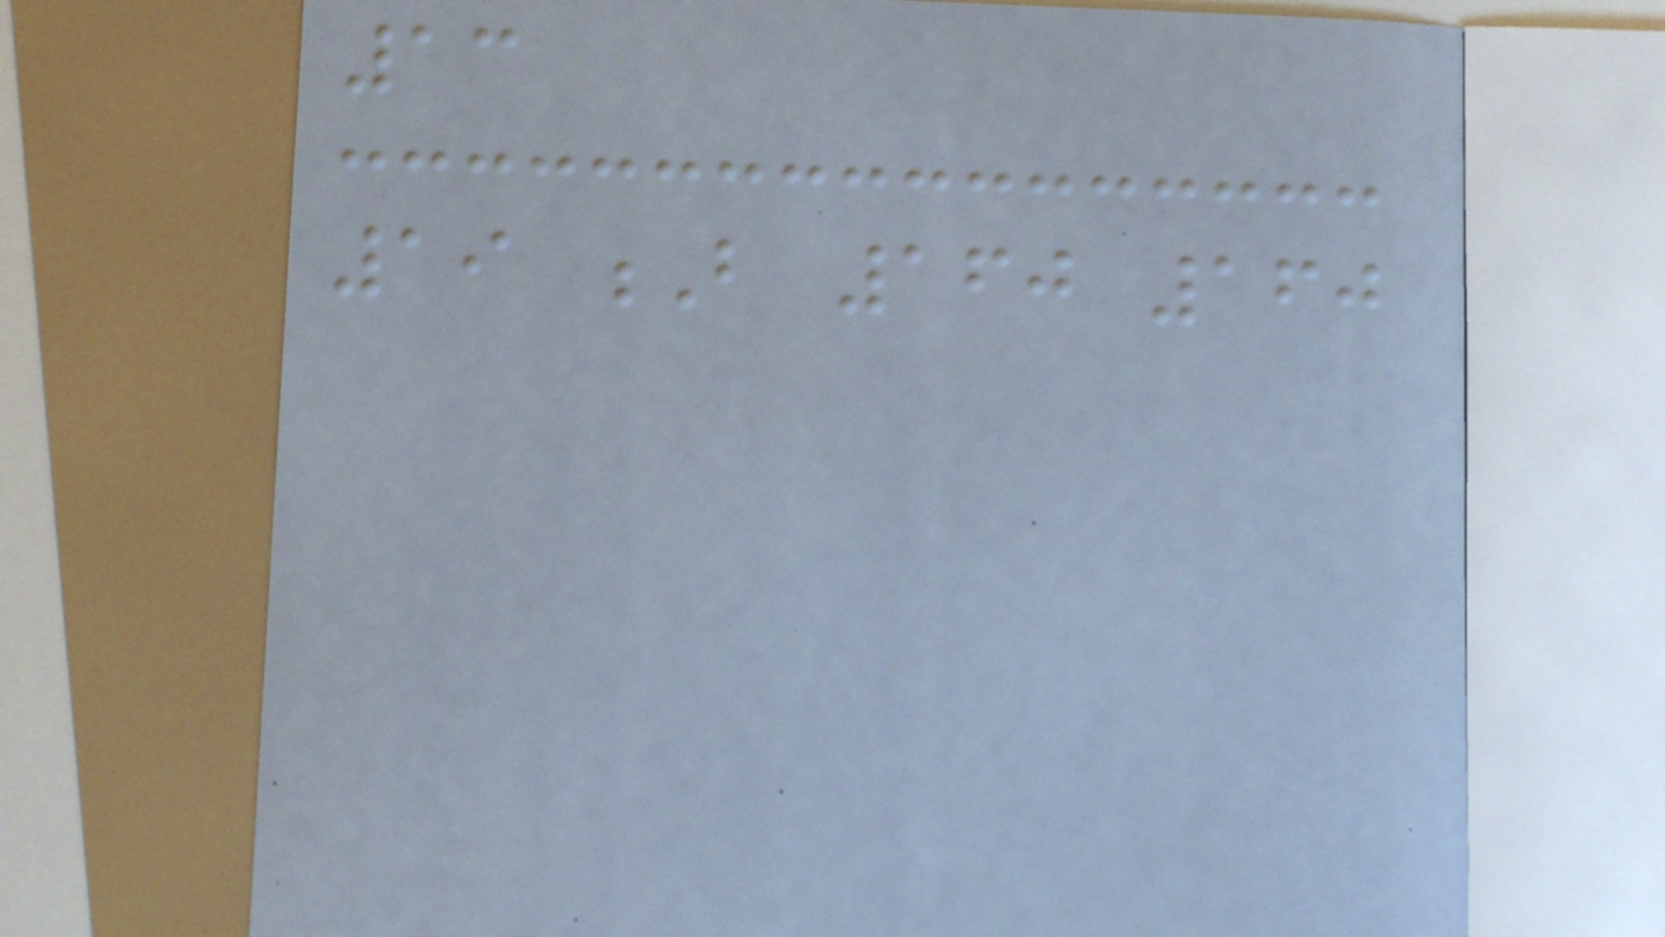13
19 B 160 160
